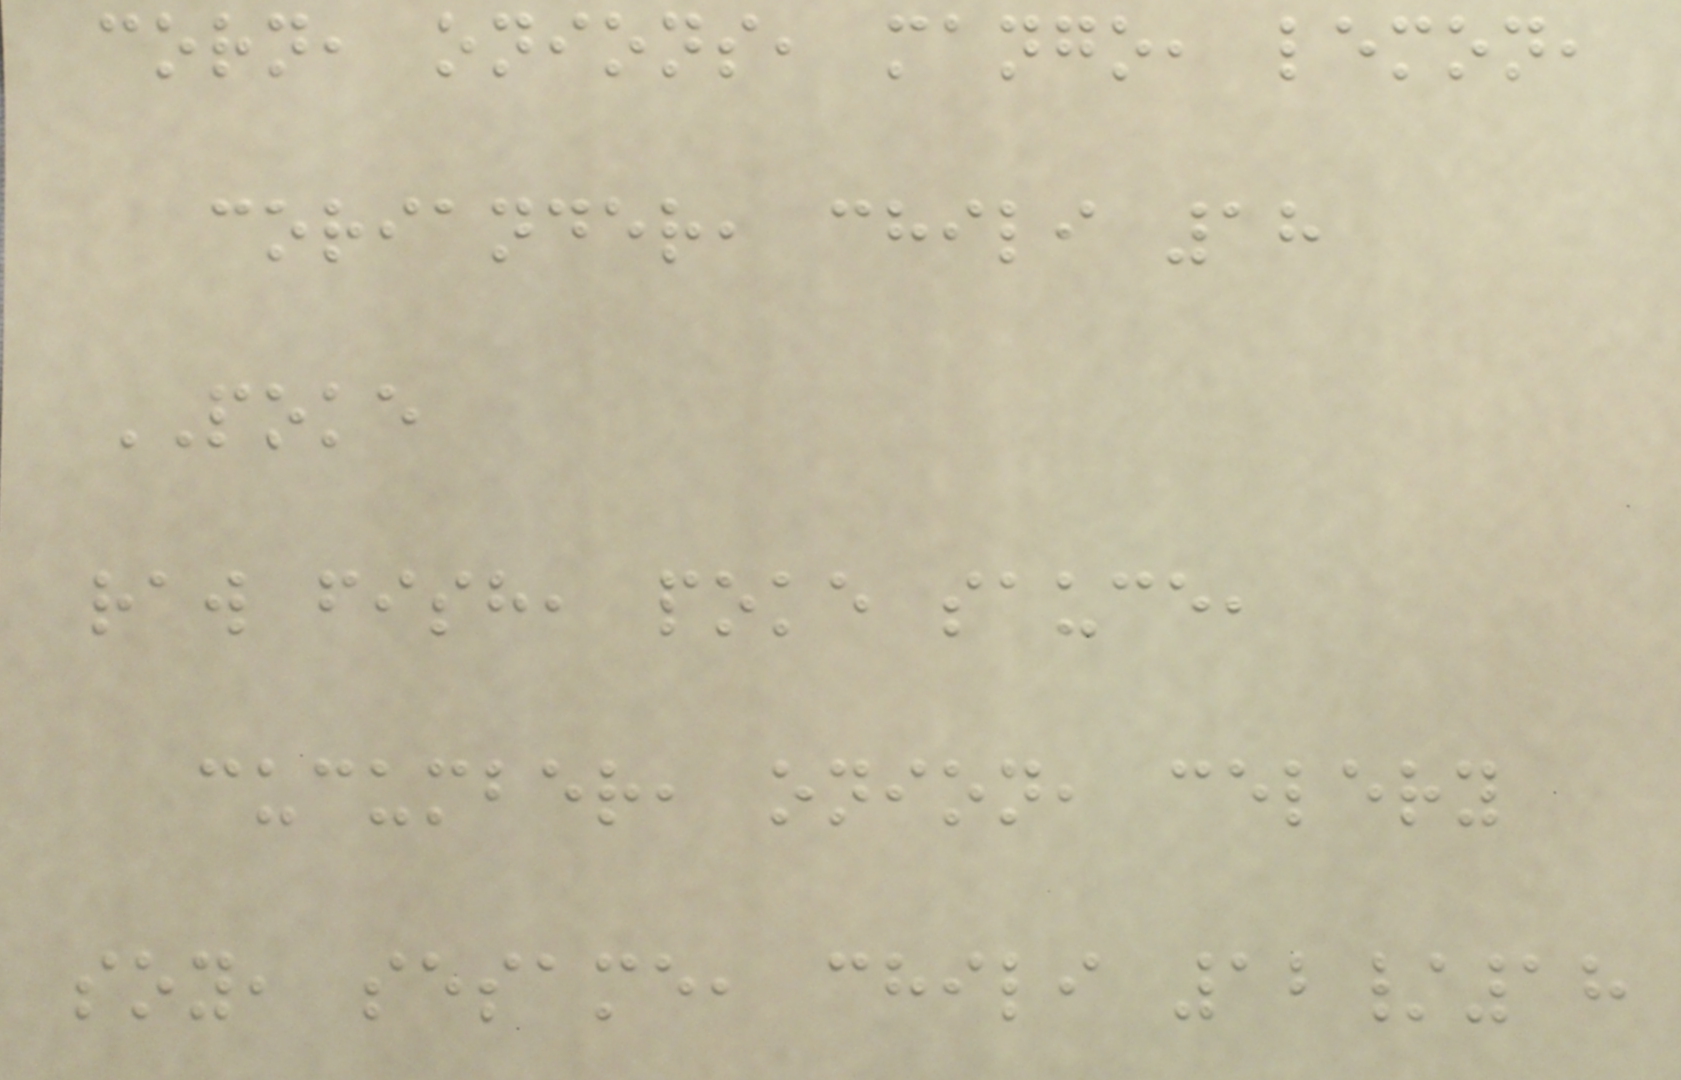corn, onions, mango, lemon,
coriander, chili 18
POKE
raw fish, poke sauce,
cucumber, onion, celery
soy, sesame, chili 12/18
